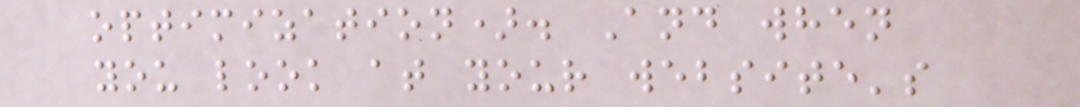optimization). And when
you look at your website's
